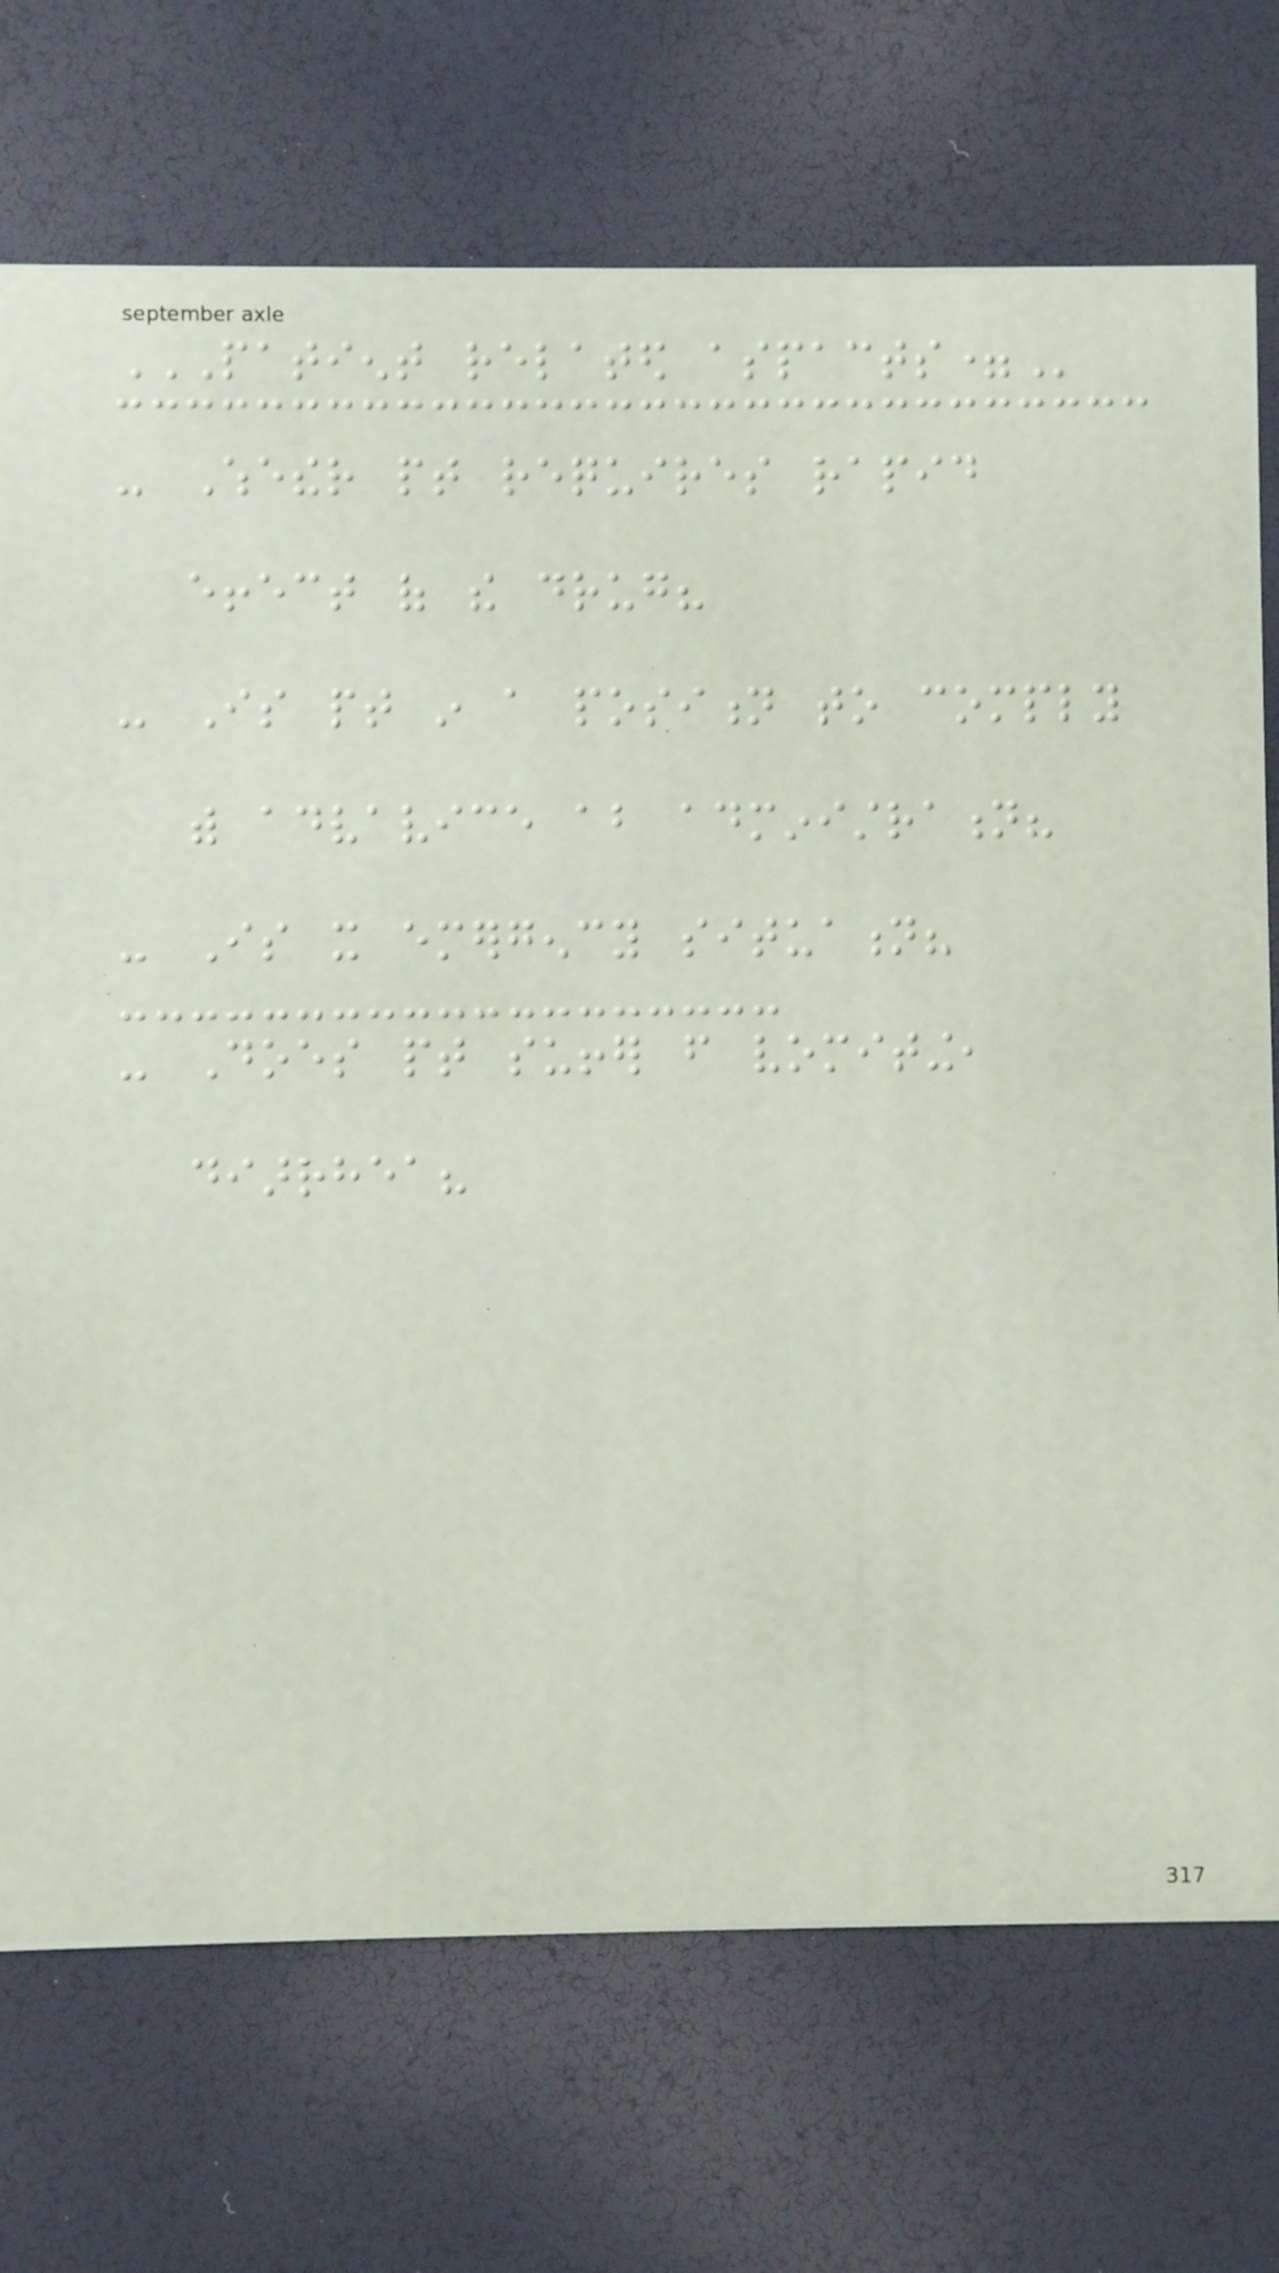PATIENT RELATED ASPACTS=
- Whether pt requires rapid
effect of the drug?
- Is pt in a position to comply
with advavice about administration?
- Is it emergency situation?
- Does pt suffer from vomiting,
diarrhea?
